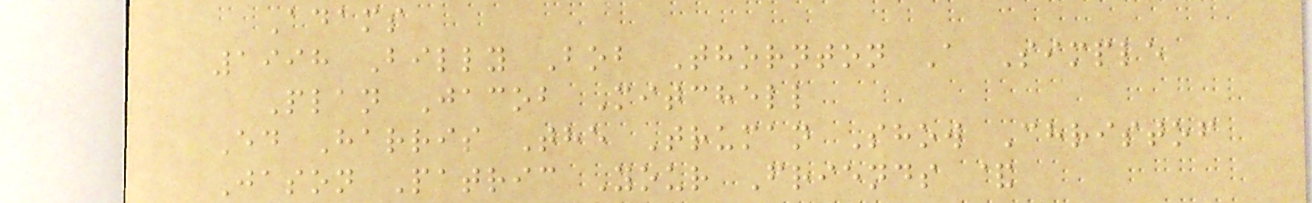Adams
1998 Billy Bob Thornton A Simple
Plan Jacob Mitchell
Ed Harris The Truman Show Christof
Jason Patric Your Friends &
